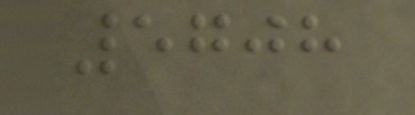5708
